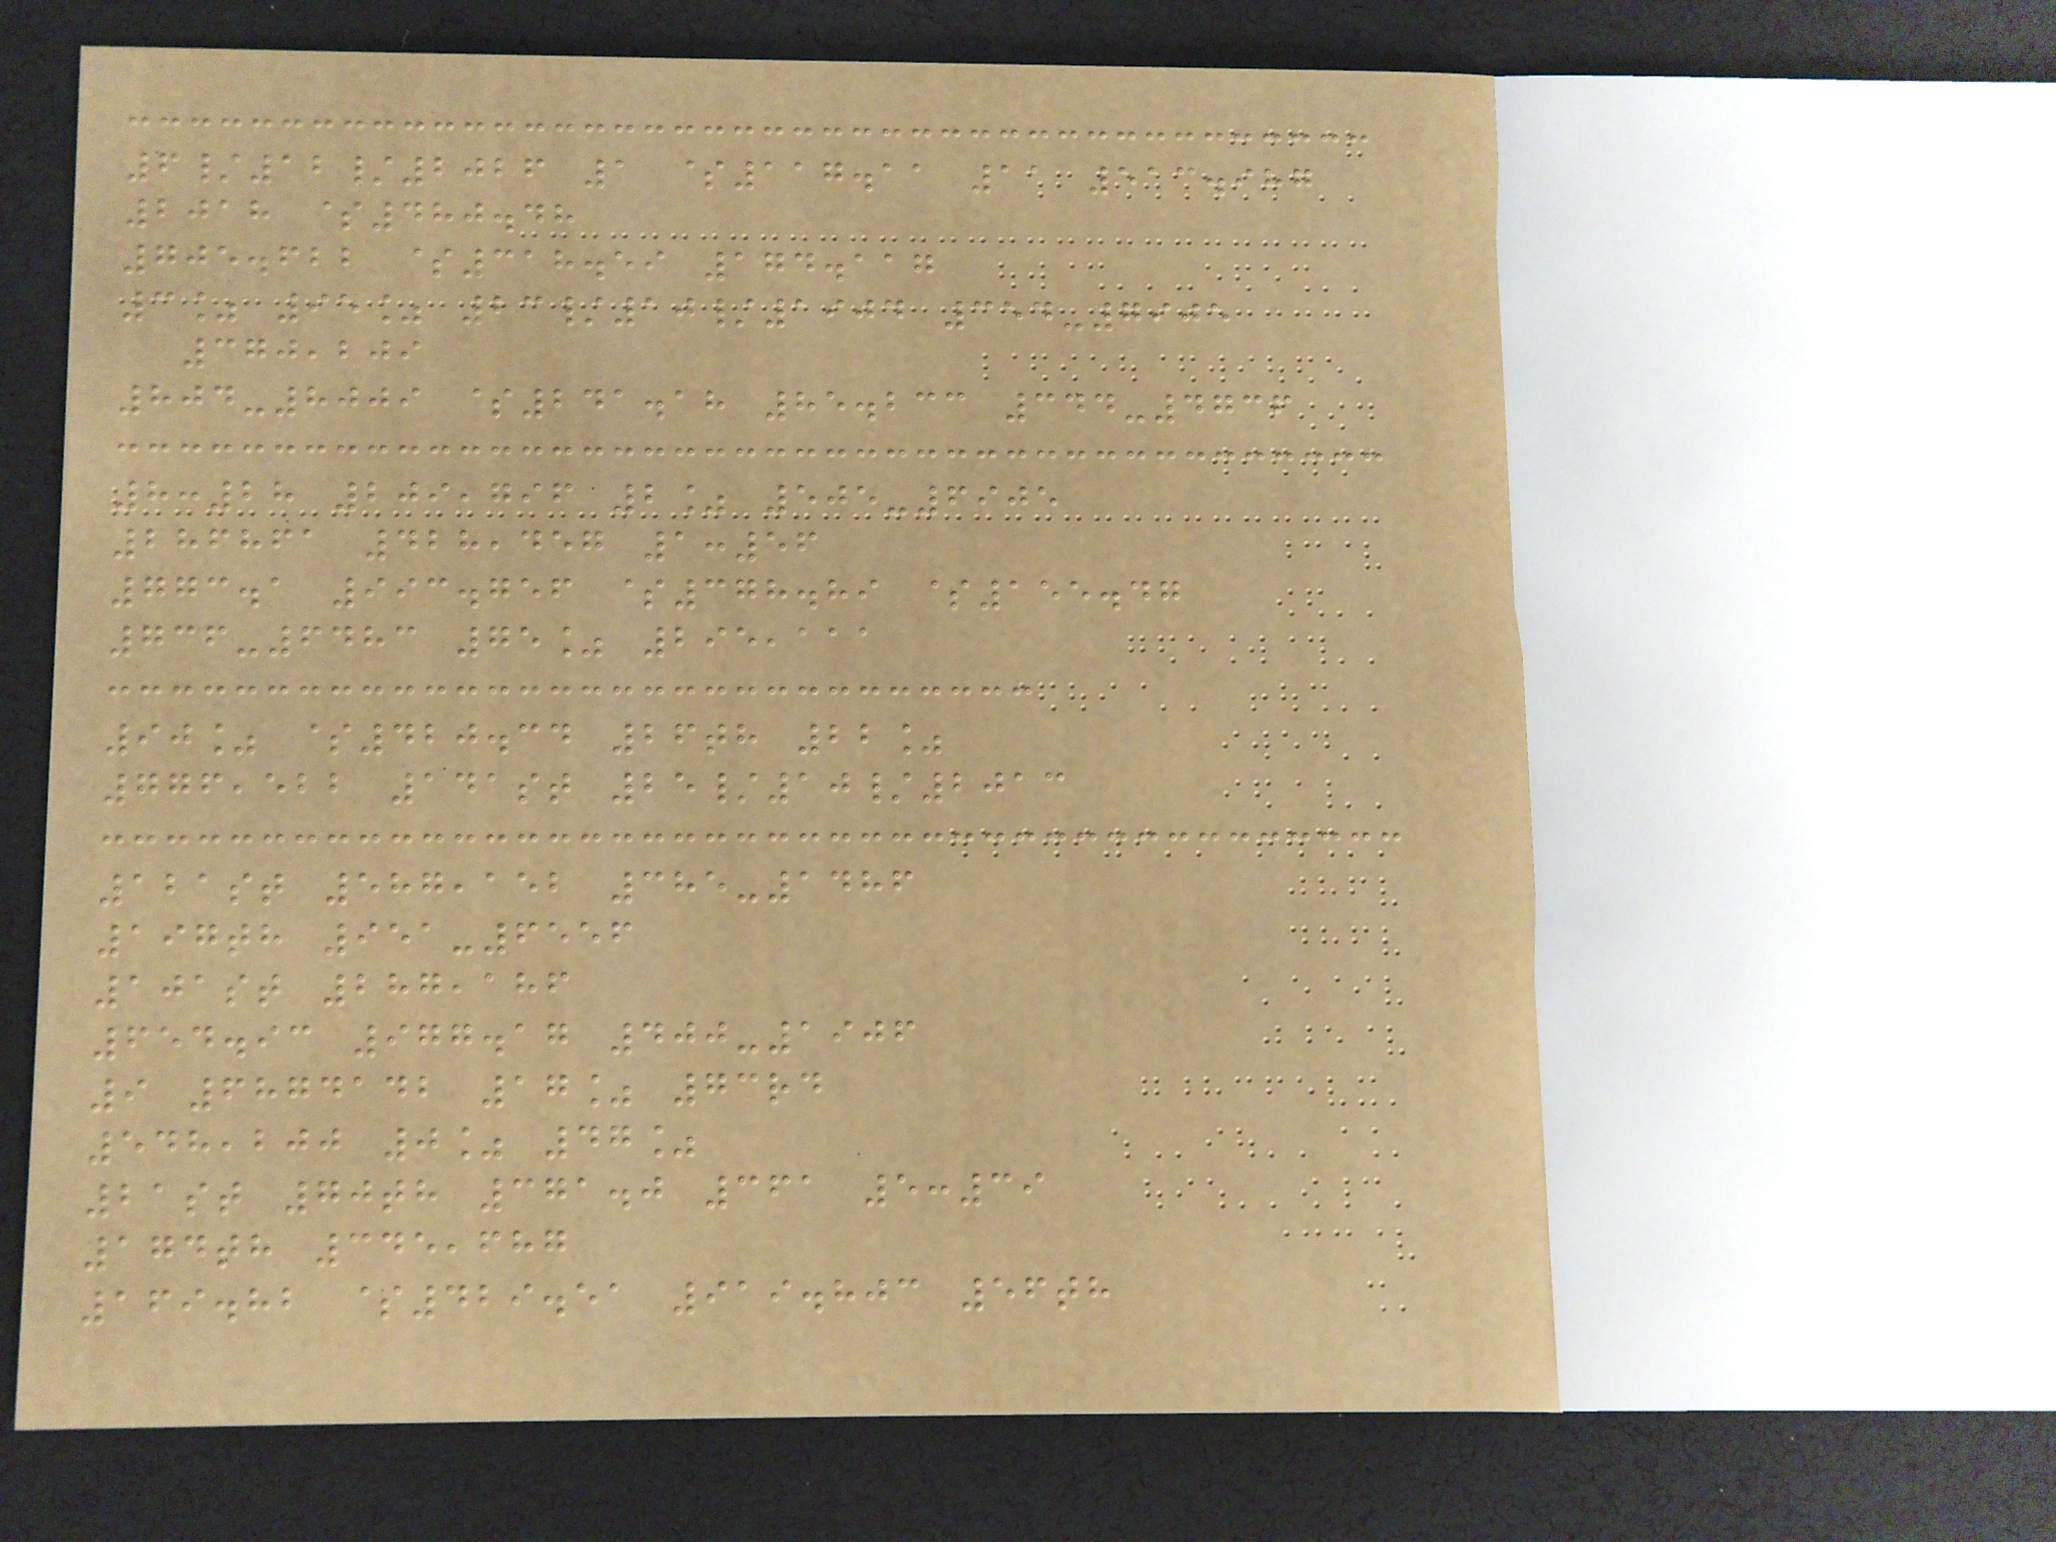6/12/2026 1 $117.11 11 513.987
2018 $480.48
705.622 $318.59 174.117
3% 95% 23/10/1904 354-7905
370,209
804-8009 $241.18 85.233 344-4736
8:28 209,796 2% 505-6905
286861 428,457 1:56
773.1 993.756 $378.89 $155.47
736-6483 75% 295,111
90% $420.34 26th 22%
776,522 141st 25/10/2013
121st 587,152 385-1486
197th 951-6556
101st 287,186
654.93 977.17 400-1906
9 6874142 17% 73rd
548,200 0% 47%
21st 70th 371.0 361 5:39
174th 345,687
169.82 $429.51 919.803 56th
